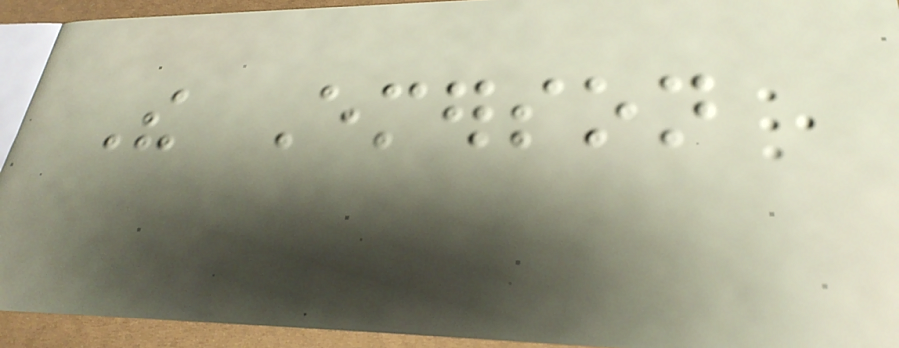The Emerson
